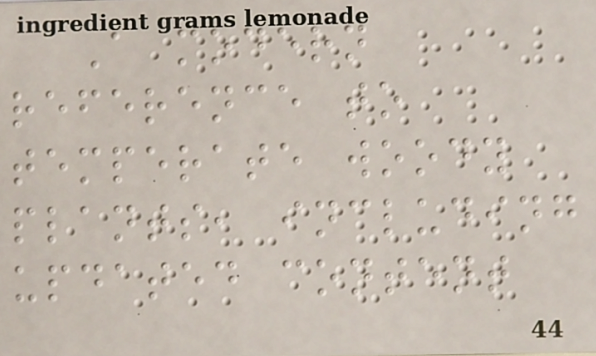A modern
reference to
temperate woody
plants, including
updated content
